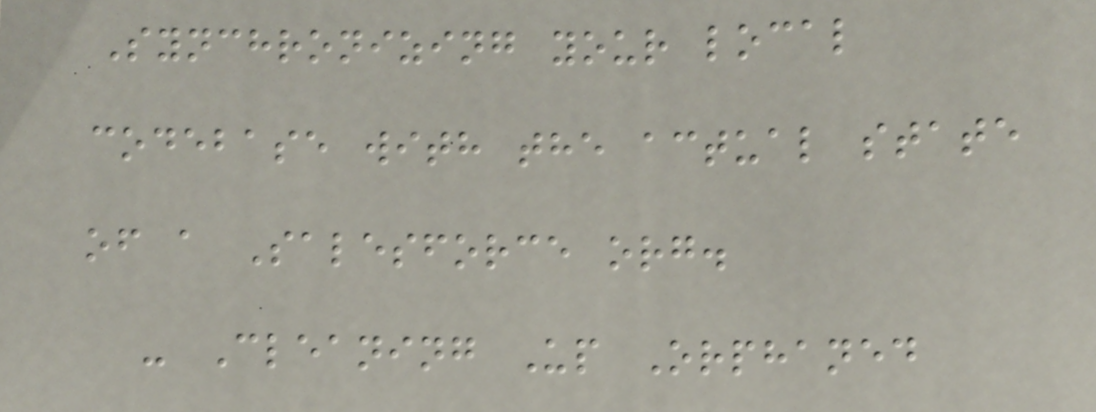Synchronizing your local
codebase with the actual state
of a Salesforce org.
- Cleaning Up Orphaned
